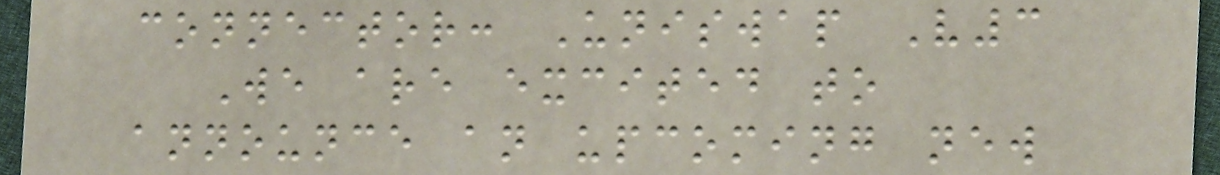connector: Uniswap V3
We are excited to
announce an upcoming new
